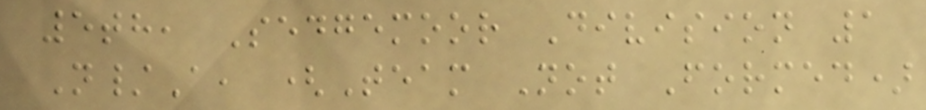5th, Sedgemoor Division 1
N/A, (Team Not Formed)
